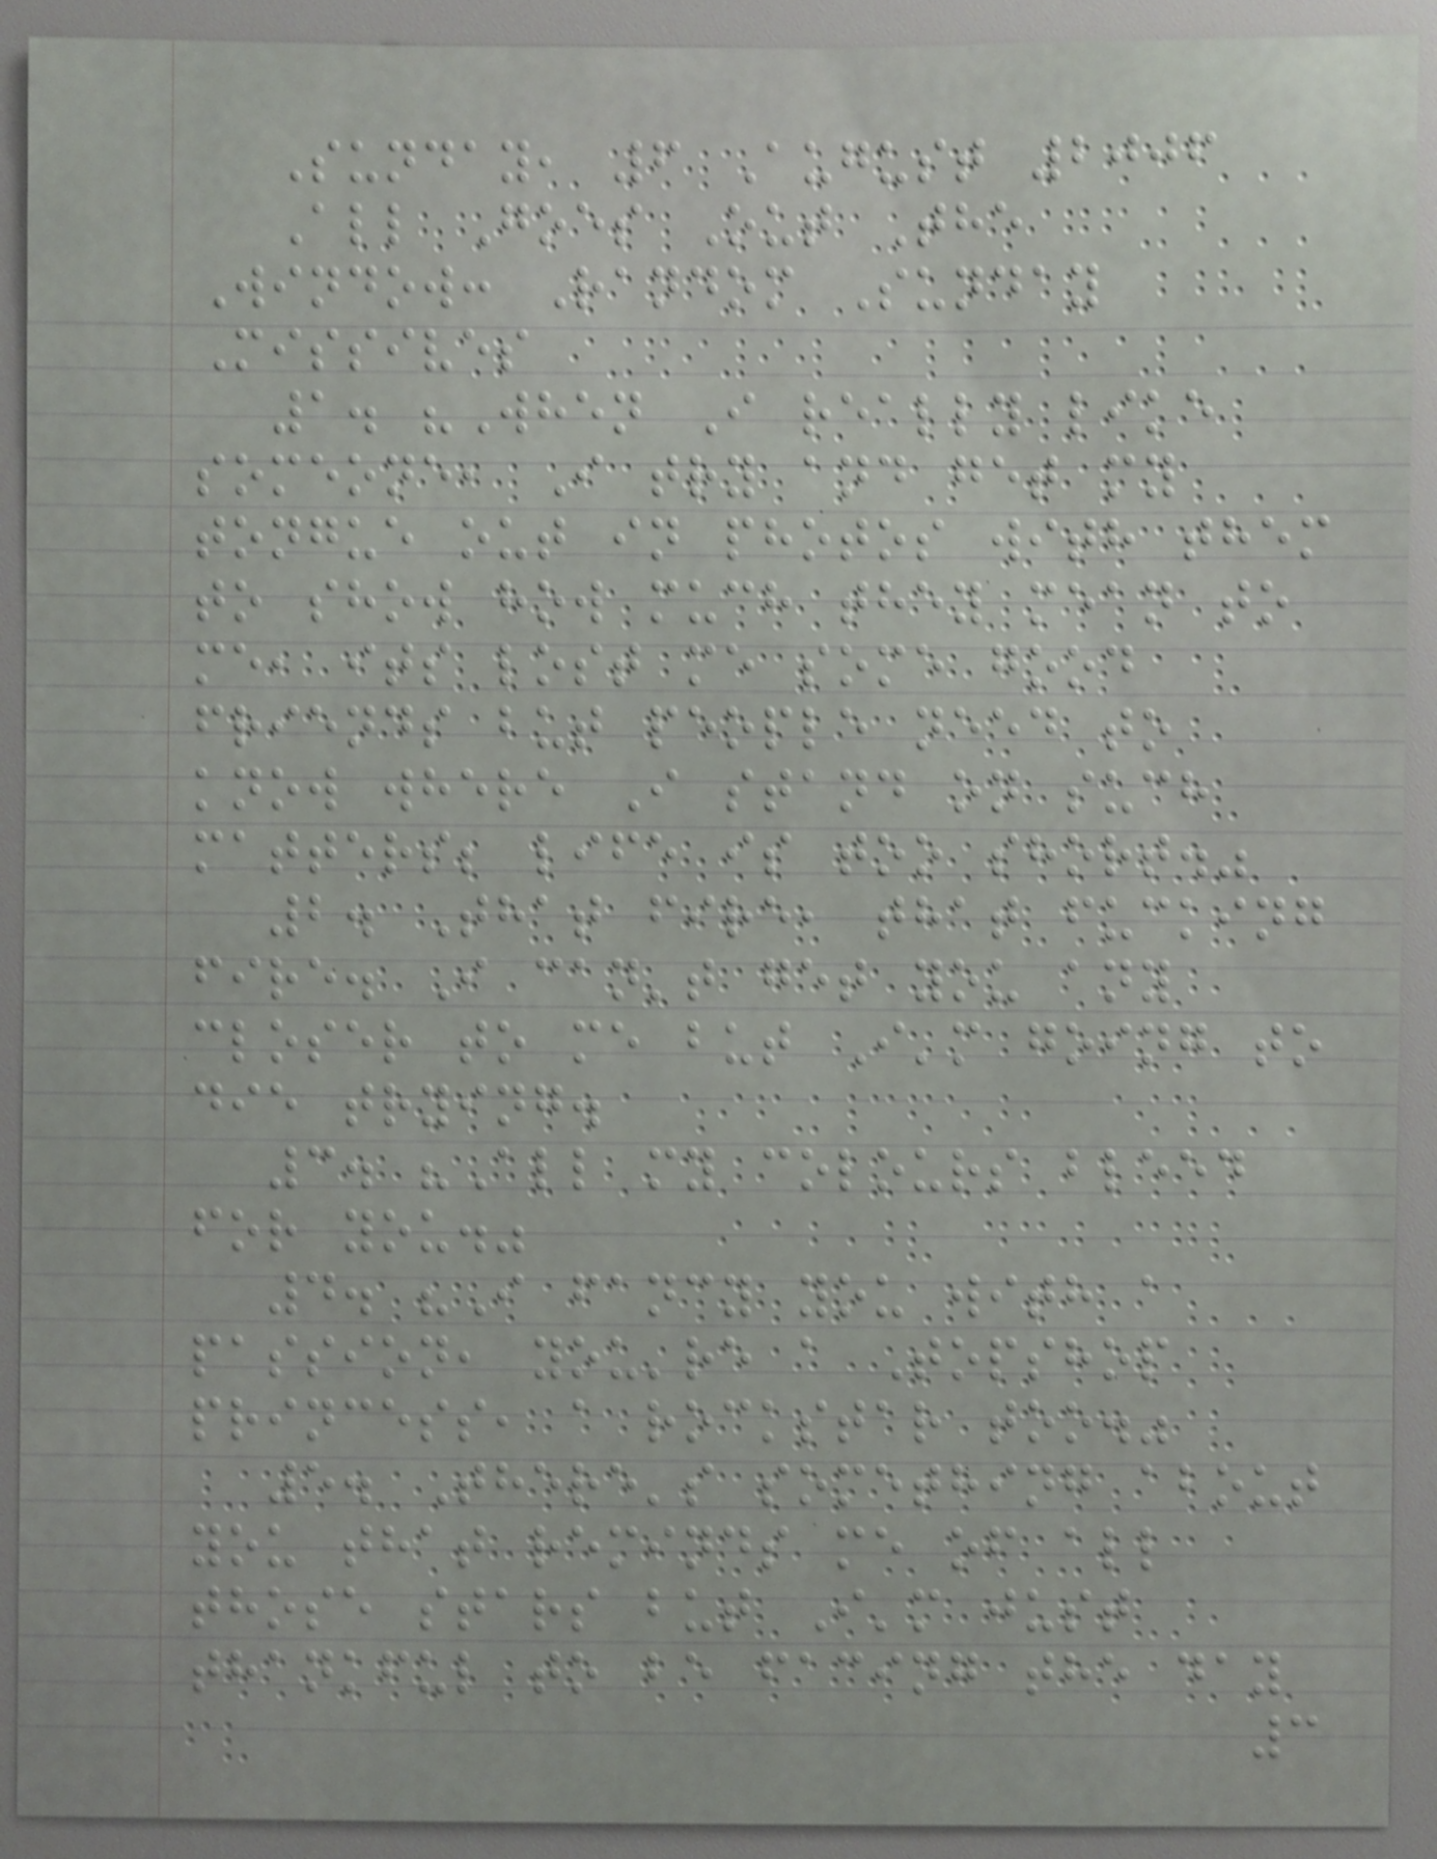Sunday, 6 August 2006
All Goes Out The
Window: Random Sunday
Missives
1. "When I really like
someone, I try and get my
tongue out in photos with them
to show how much they mean to
me, its lost me some good
friends but people need to
know where I stand on such
matters; life is too short."
2. That fire, that fucking
fire. I can't get you any
closer to me but I'm going to
die trying.
3. "All my colours bleed
for you."
4. "I fancy you with a
passion, you're a Topshop
princess, a rockstar too."
5. There's something about
you that reminds me of all
those stars but I'm just
thankful to be facing the day
3
